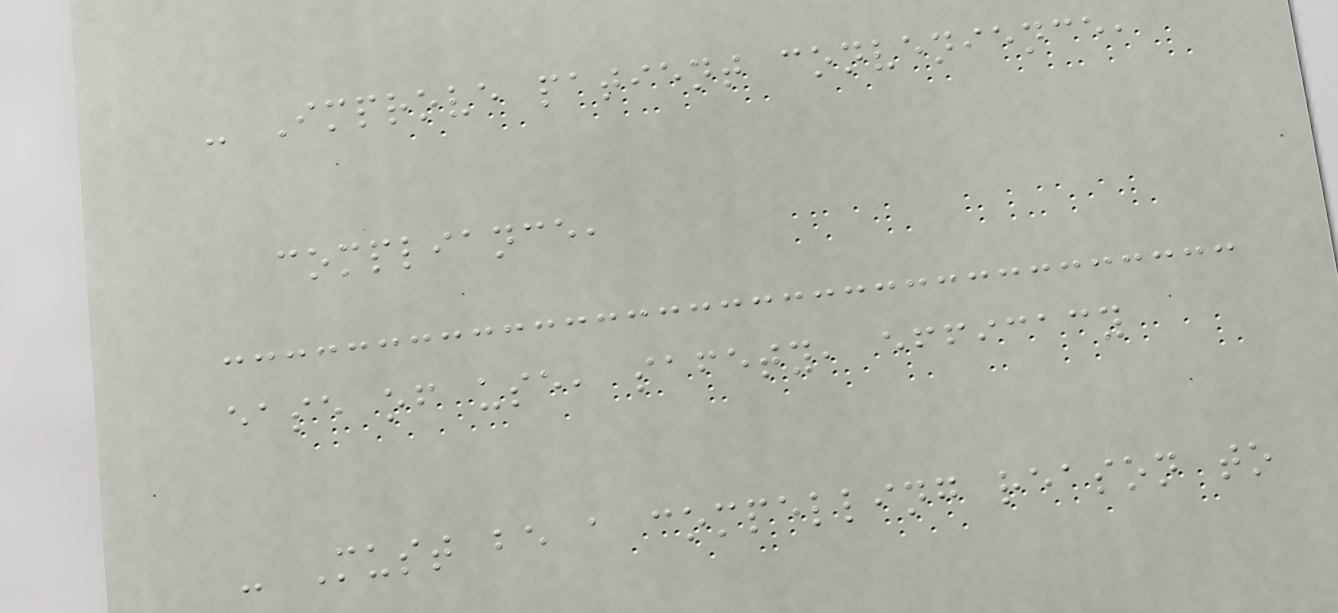- Improve patient convenience,
compliance,
ease of use, safety, efficacy
- Must be a compelling reason to
